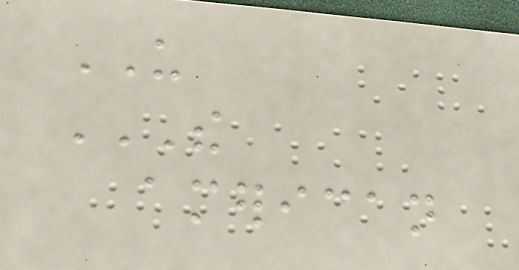US
THE
AMERICAN
